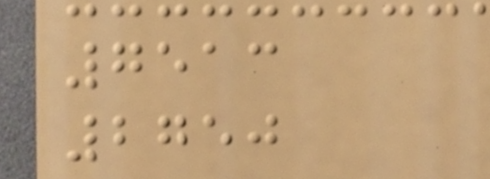7513
2750
